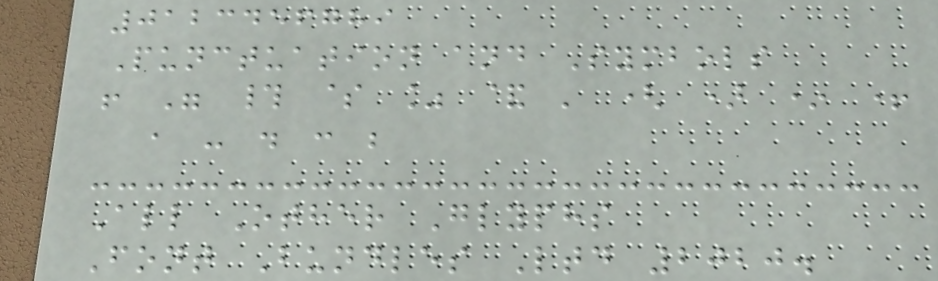0123456789
Punctuation and Symbols
! " # $ % & ' ( ) * +
, - . : ;
All Other Glyphs
Font Bundles Ltd 2020.
